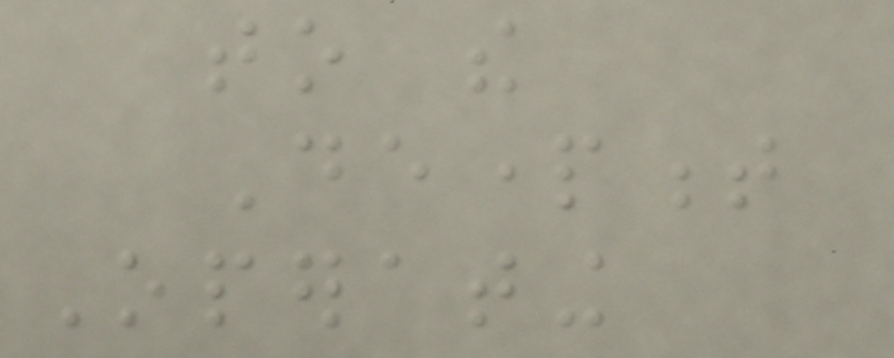to the
Department
Operating
